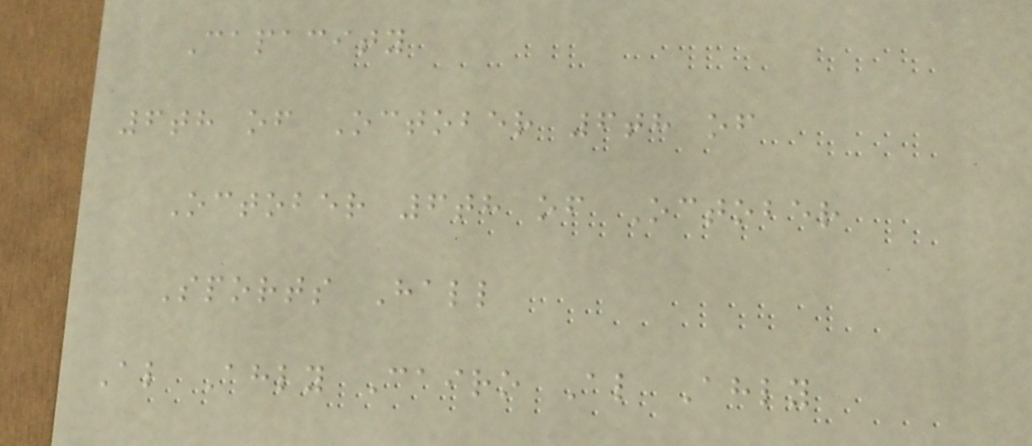Capacity
6th of October 6th of
October 6th of October
Sports Hall
Al Ahly Cairo Al Ahly
